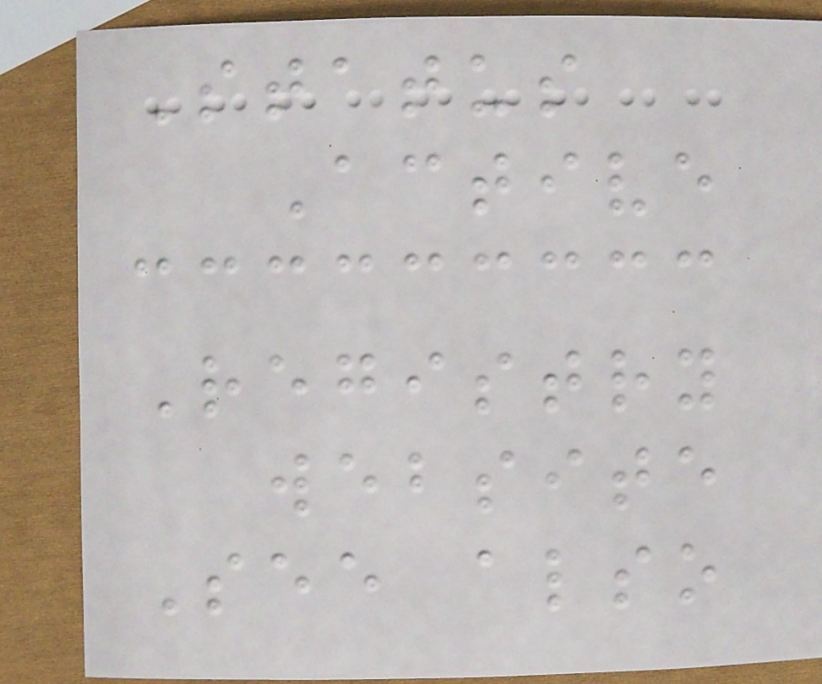Status
Active
Registry
website
See also
